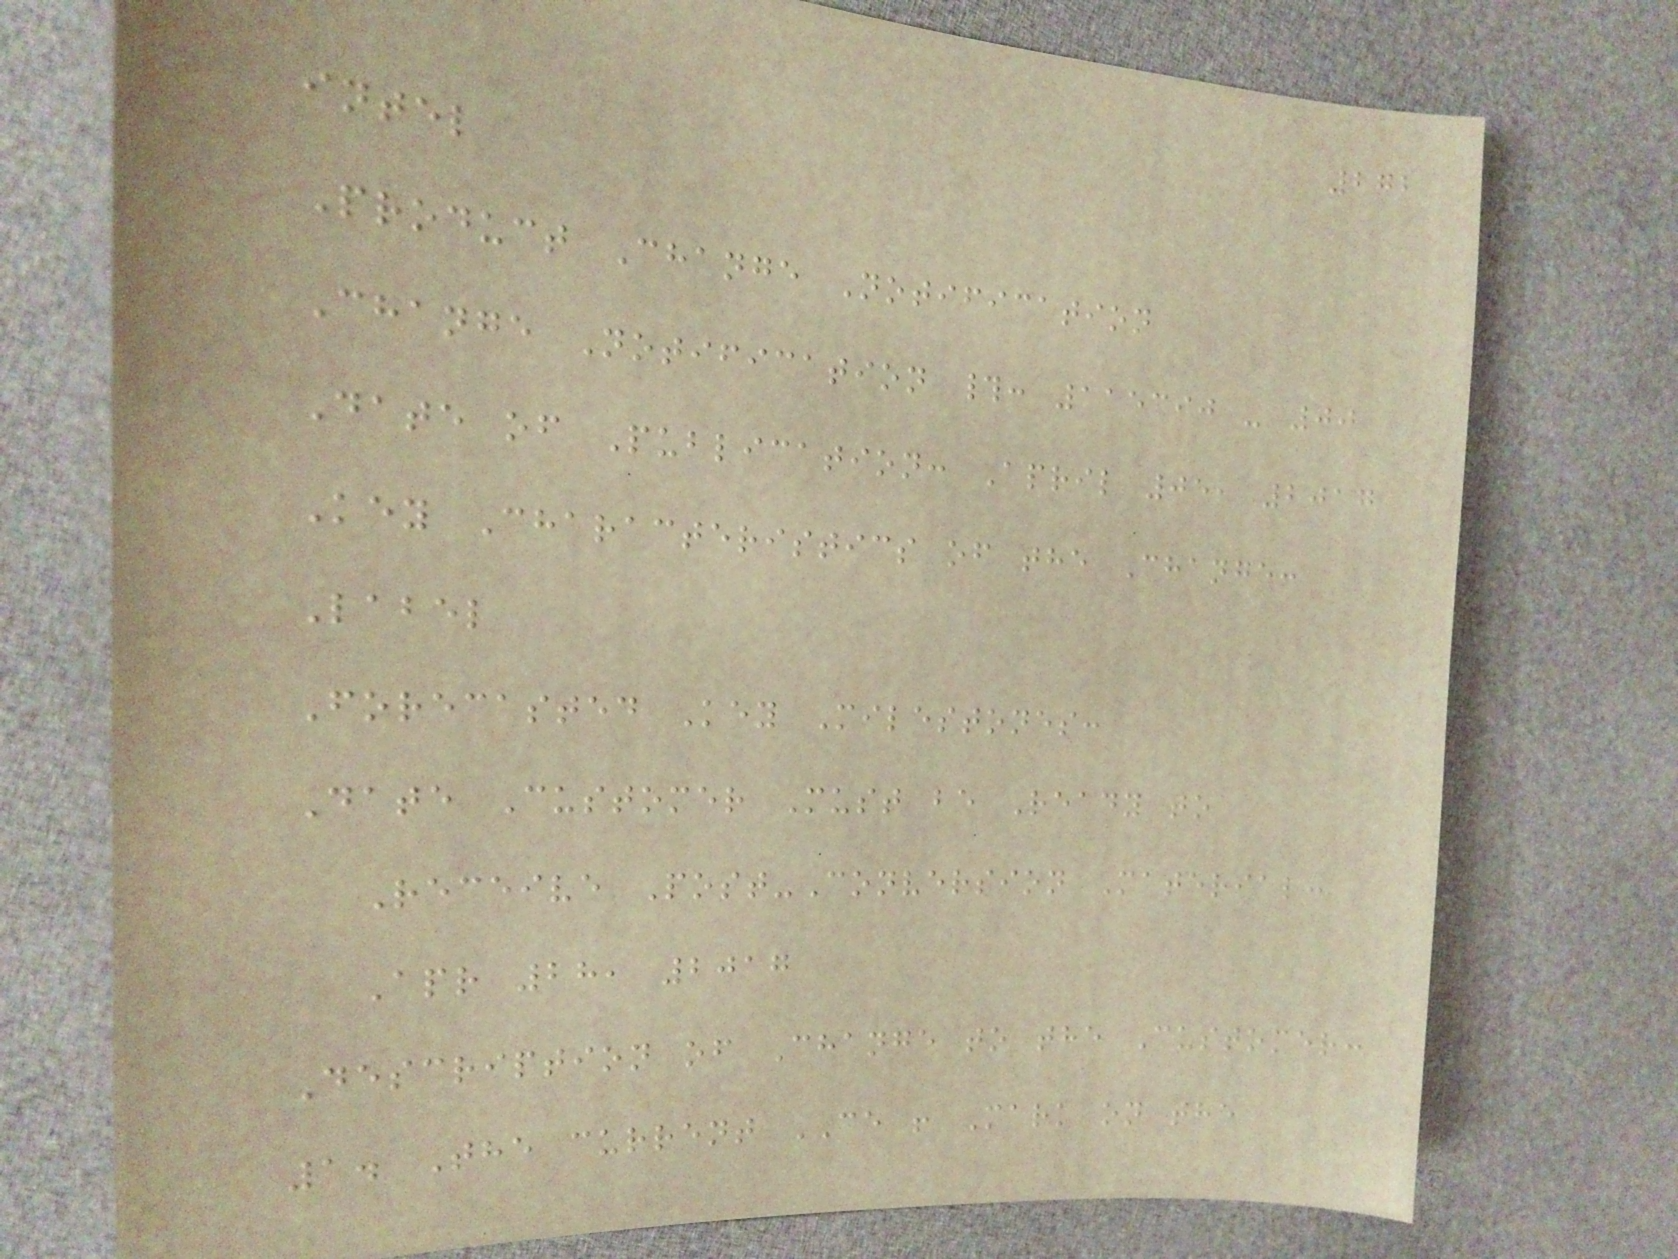272
intel
Product Change Notification
Change Notification #: 115390 - 00
Date of Publication: April 05, 2017
Key Characteristics of the Change:
Label
Forecasted Key Milestones:
Date Customer Must be Ready to
Receive Post-Conversion Material:
Apr 28, 2017
Description of Change to the Customer:
1. The current CE ! Mark on the
